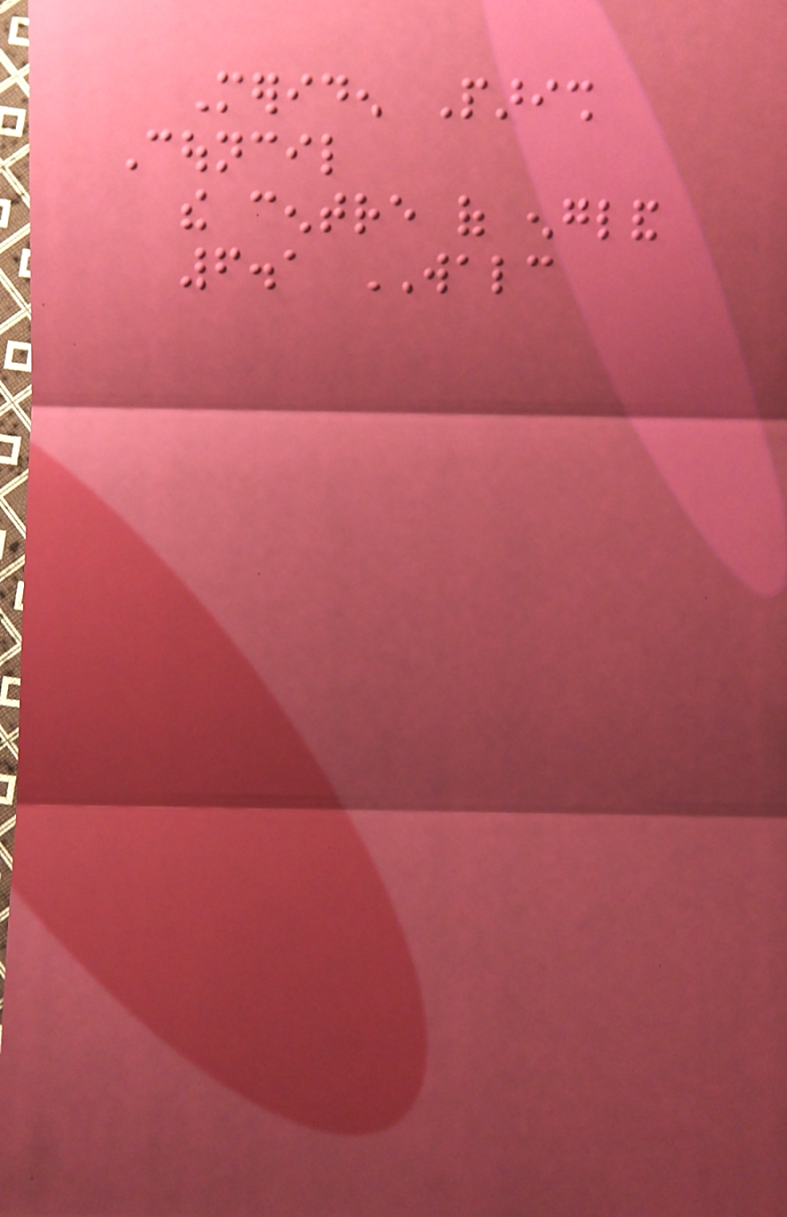Meriden Parish
Council
the centre of england
6.1 WALC
